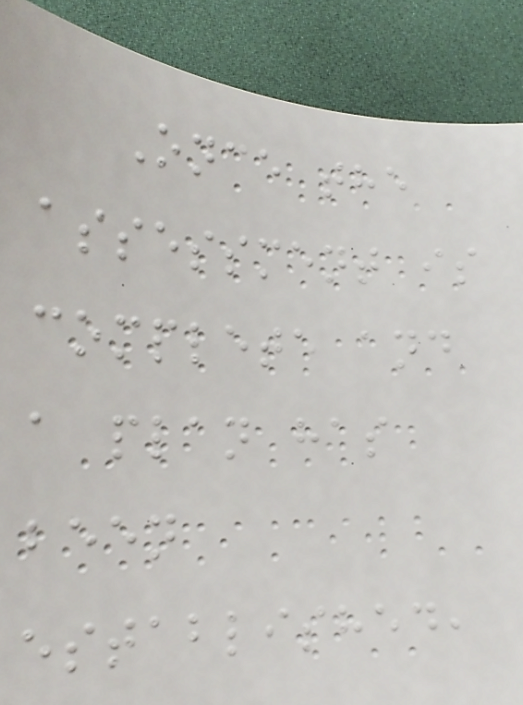Once the
assessment is
complete and
a plan has
been
established,
